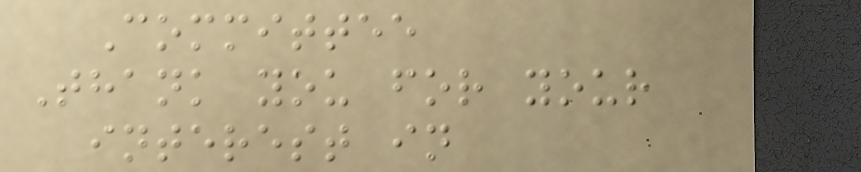Committee
Thank you for your
interest in
